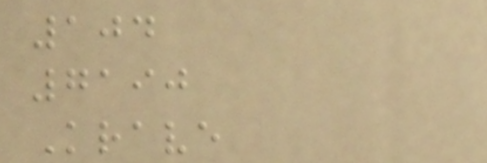104
7190
Krave
